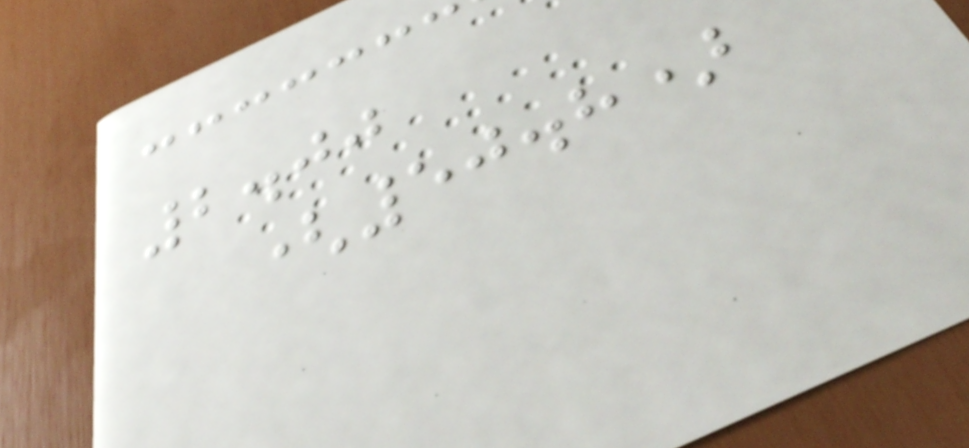2.00
(50.8)
